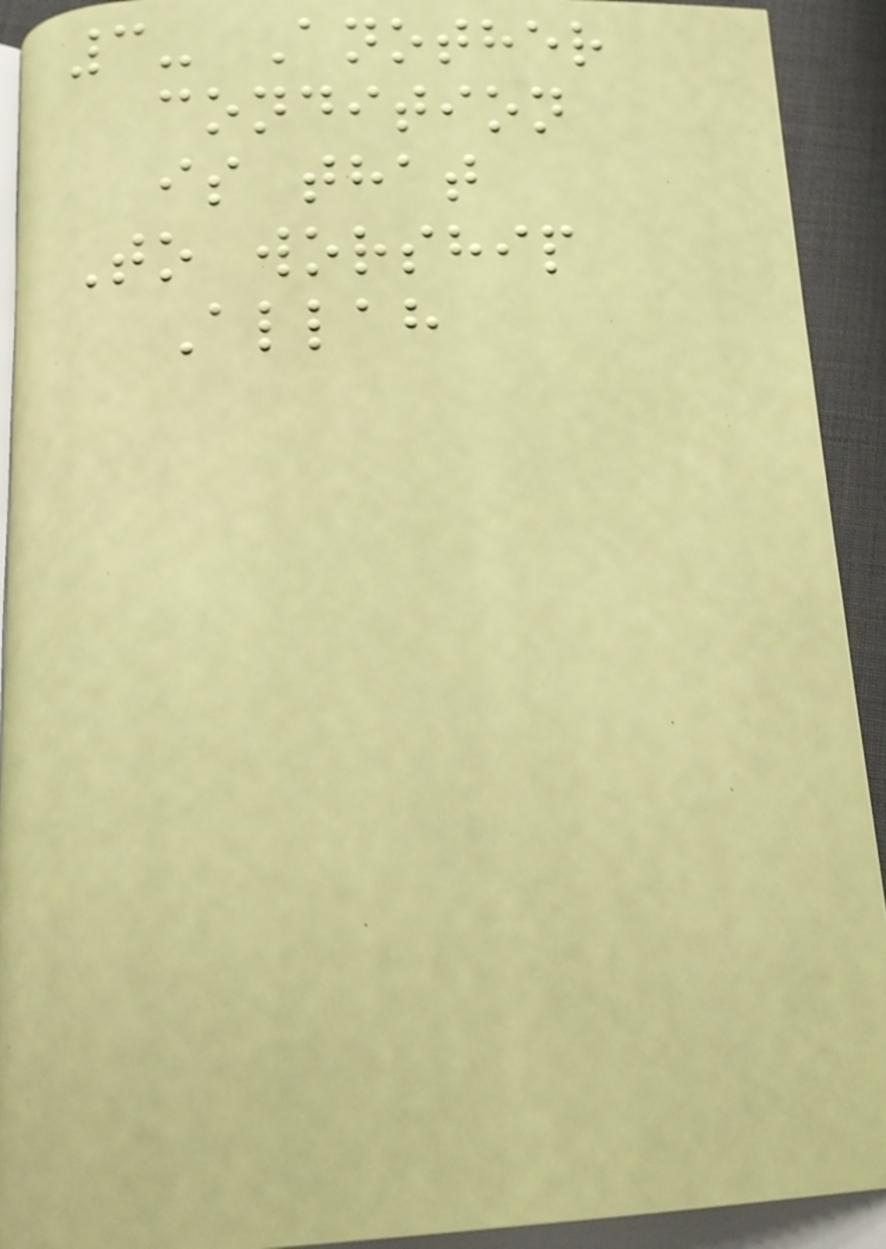3- Another
condition
is that
To worship
Allah
